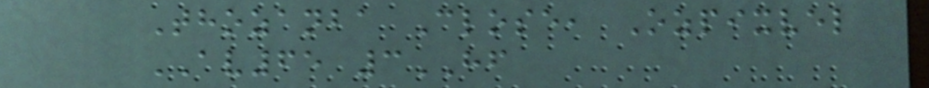Thozanba Close, Ozpixvel
AV65 3HF
